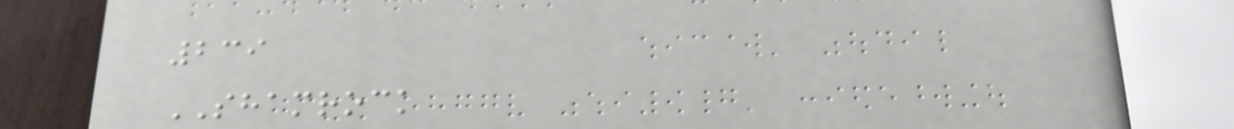239
SHAMROCK
